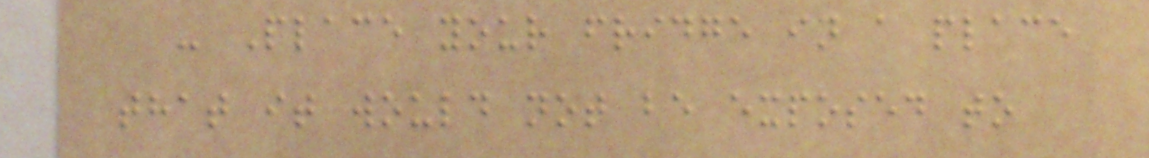- Place your fridge in a place
that it would not be exposed to
